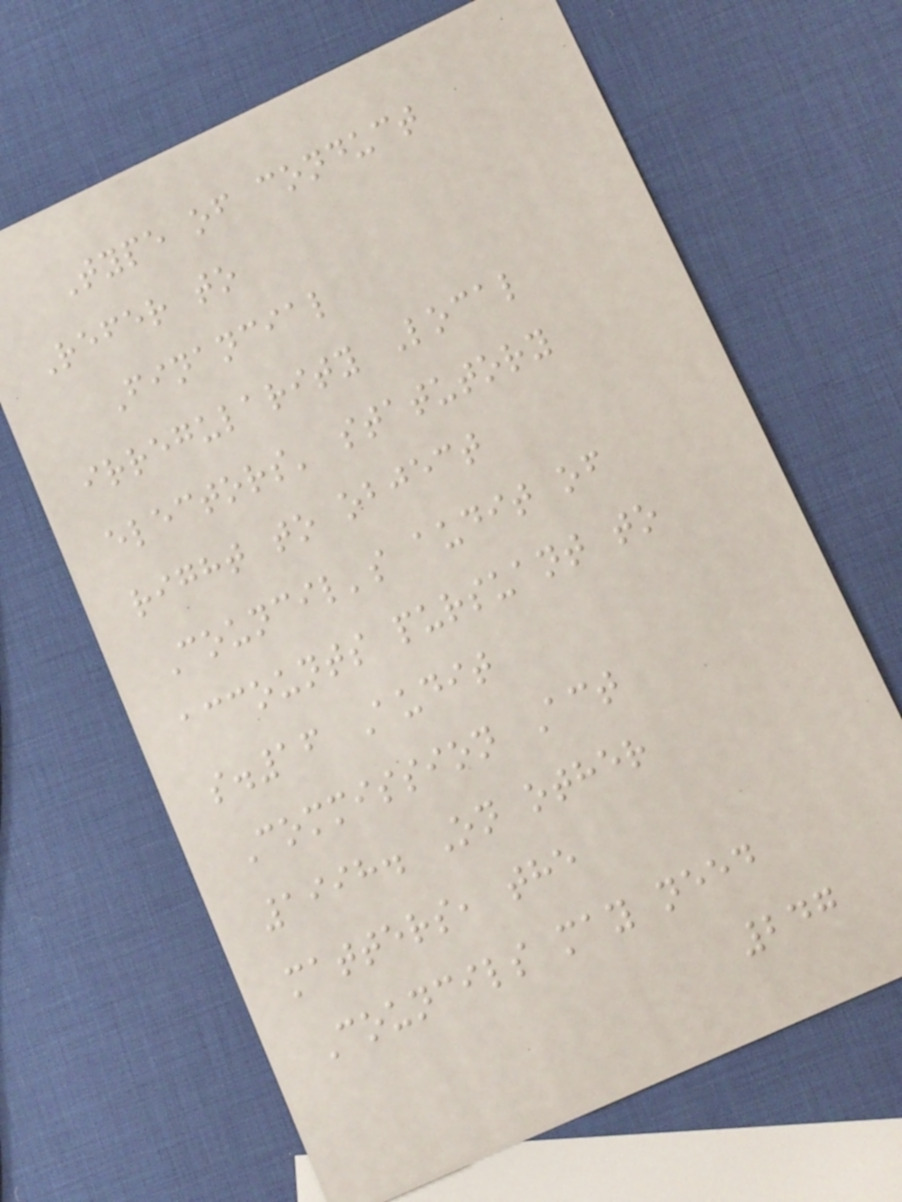Type of conduct
Refer to
Financial
irregularity Local
electors' statutory
right to object
Council's audit of
accounts pursuant to
s.16 Audit
Commission Act
1998. On other
matters, the
Councils may need
247
